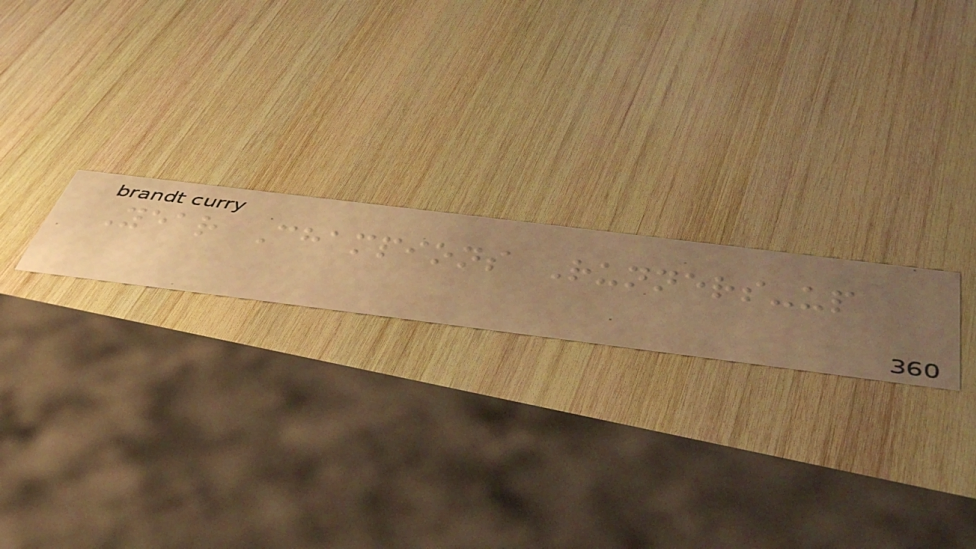Year Champions Runners-up
